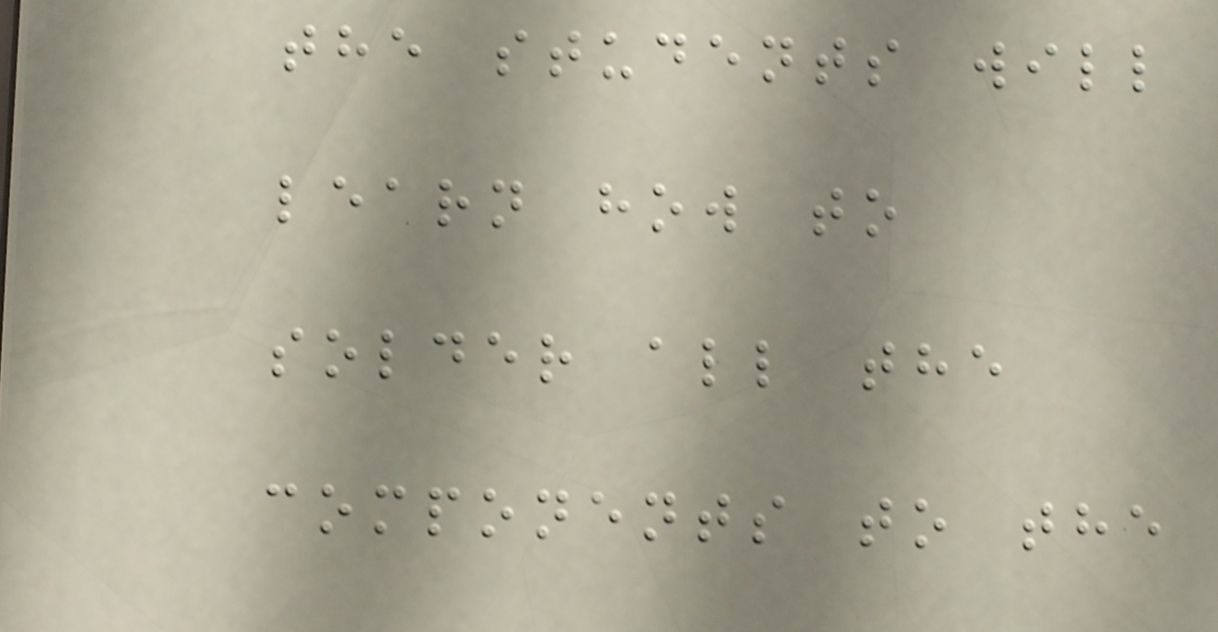the students will
learn how to
solder all the
components to the
